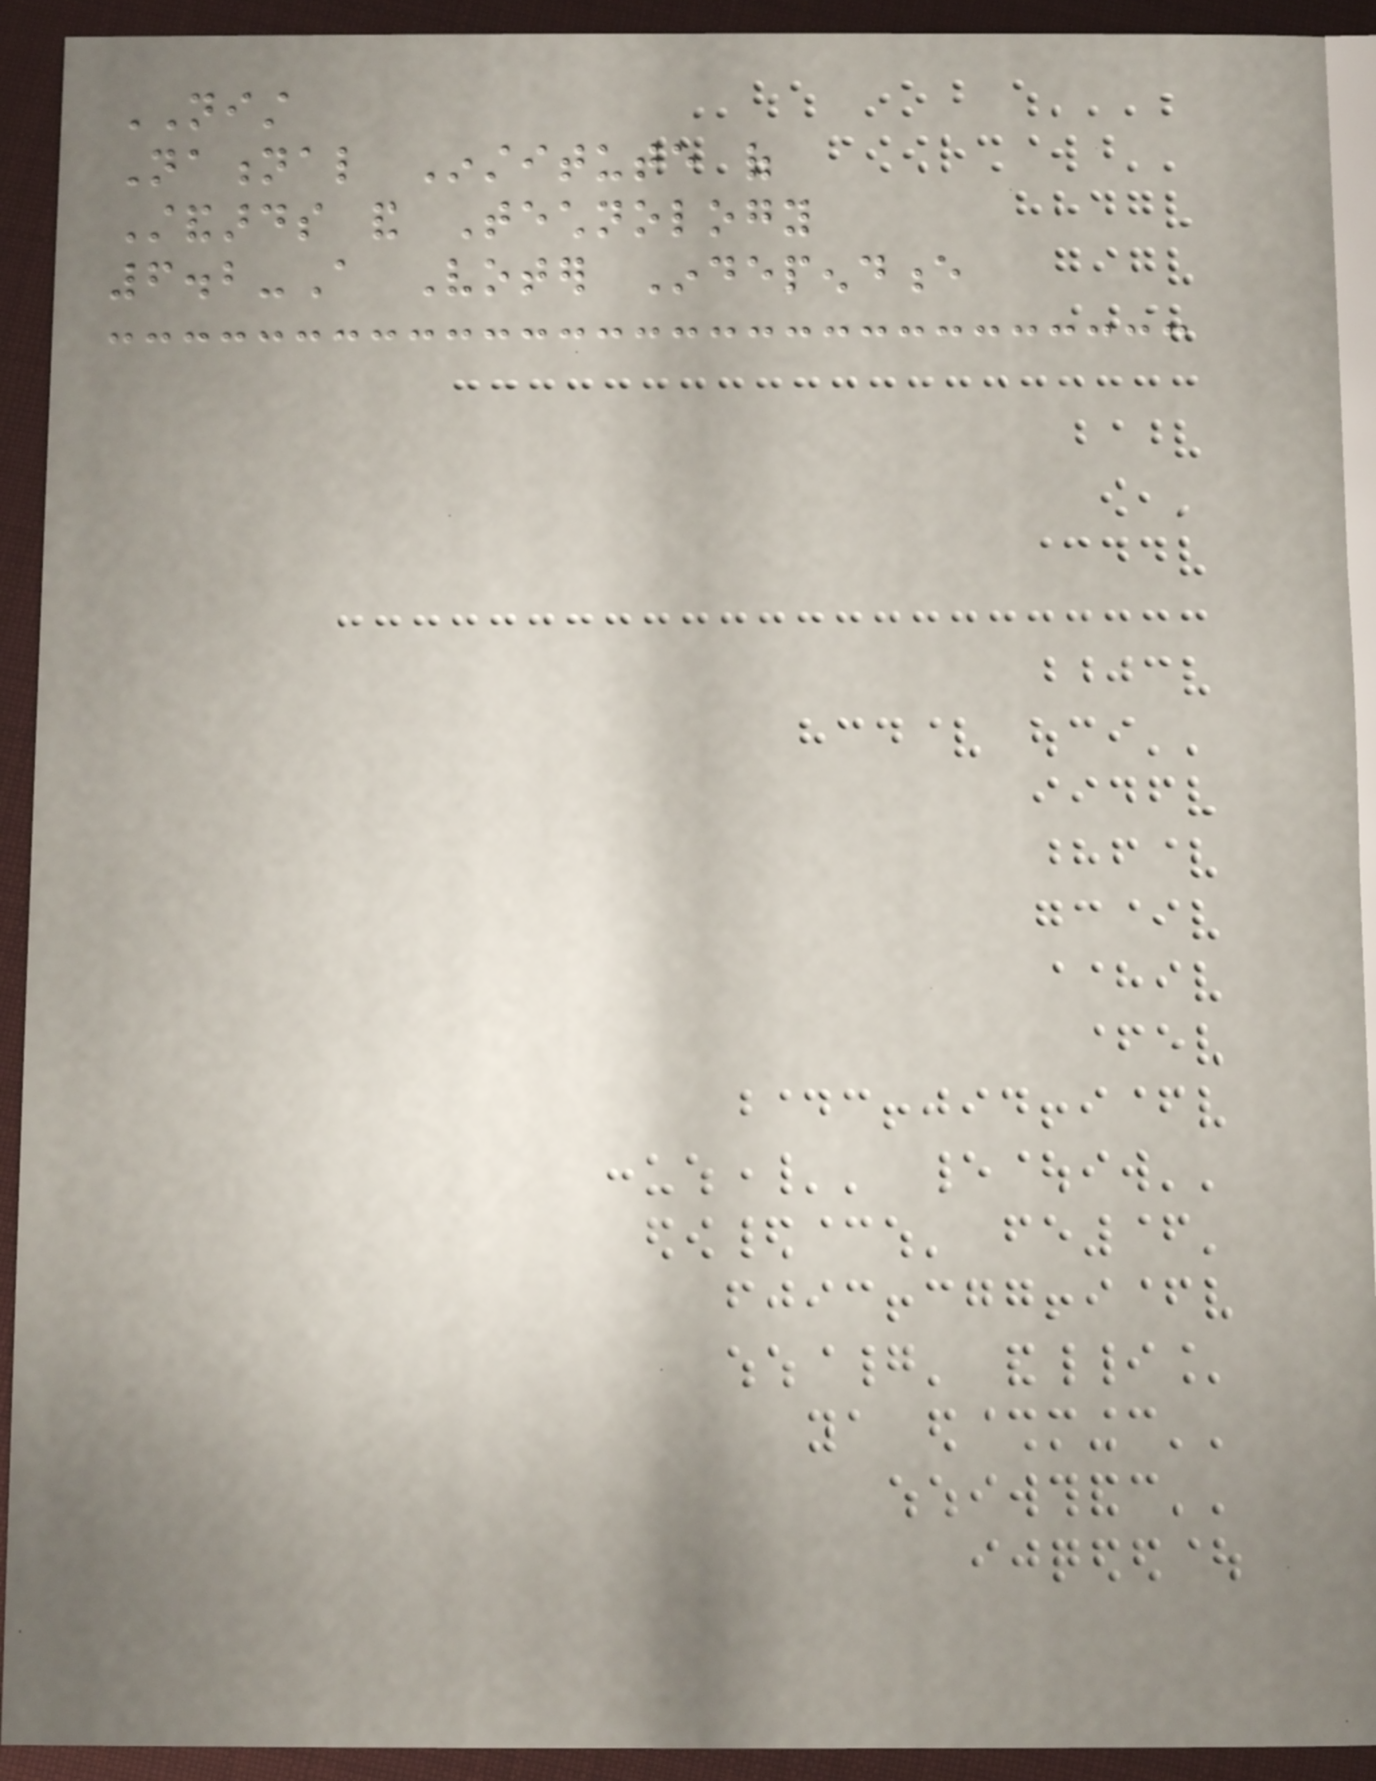NIST
National Institute of
Standards and Technology
6.2-A Voter Independence
